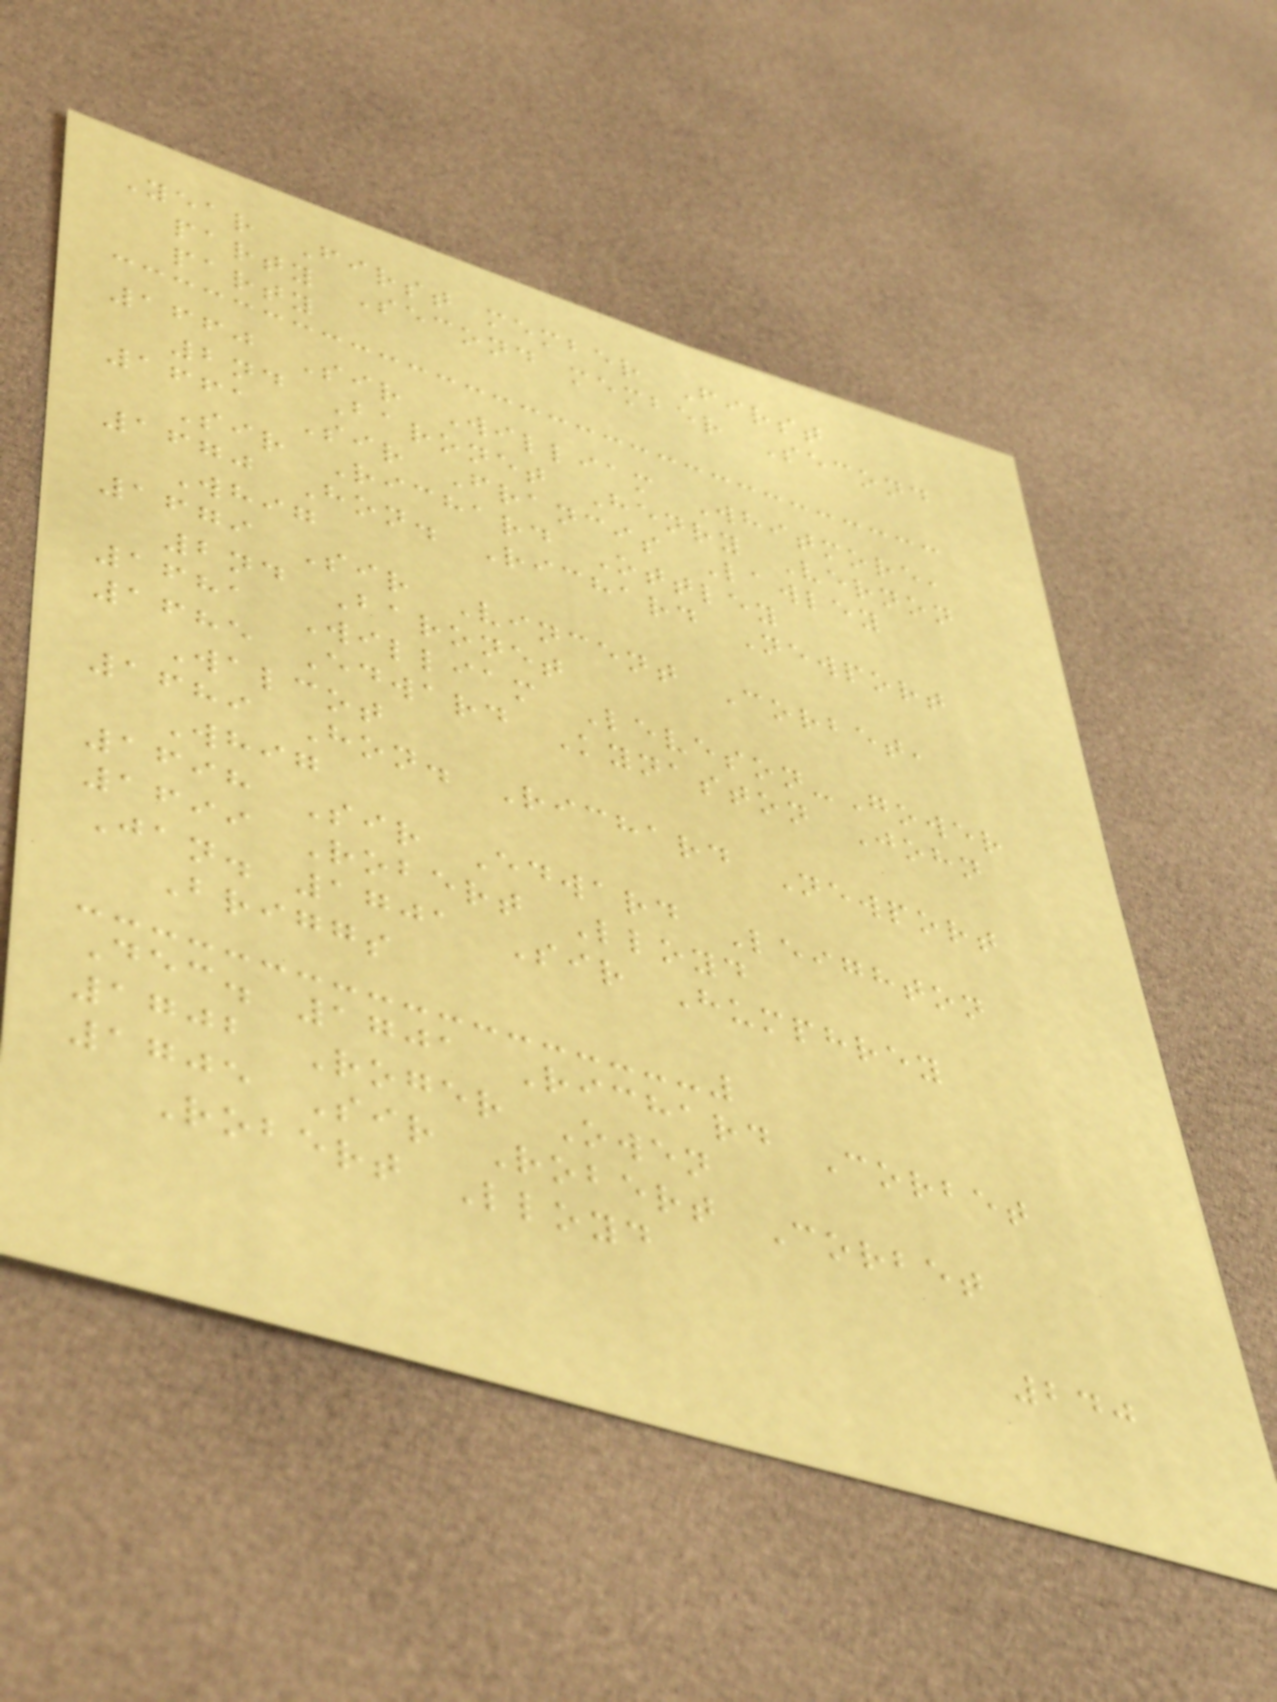Year First member First
party Second member Second
party
1660 Sir William Whitmore,
2nd Baronet Henry Vernon
1661 Sir Francis Lawley
Sir Richard Ottley
1670 Hon. Richard Newport
Whig
1679 Sir Vincent Corbet,
2nd Baronet
1681 William Leveson-Gower
1685 Edward Kynaston John
Walcot
1689 Hon. Richard Newport
Whig
1698 Sir Edward Leighton
1699 Robert Lloyd
Jan. 1701 Sir Humphrey
Briggs
Dec. 1701 Richard Corbet
1702 Roger Owen
1705 Sir Robert Corbet
Robert Lloyd
240
